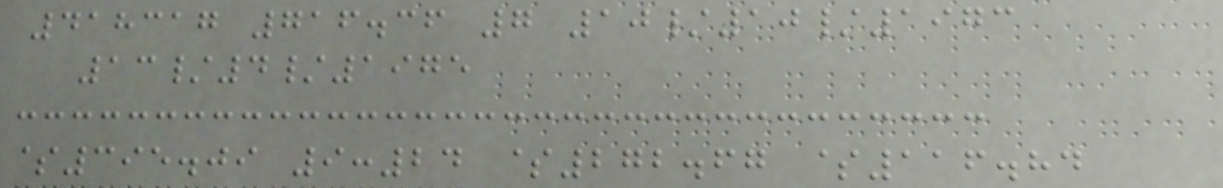418317 716.36 7 10/10/1973
13/4/1975
$395.09 9:24 $272.67 $116.84
